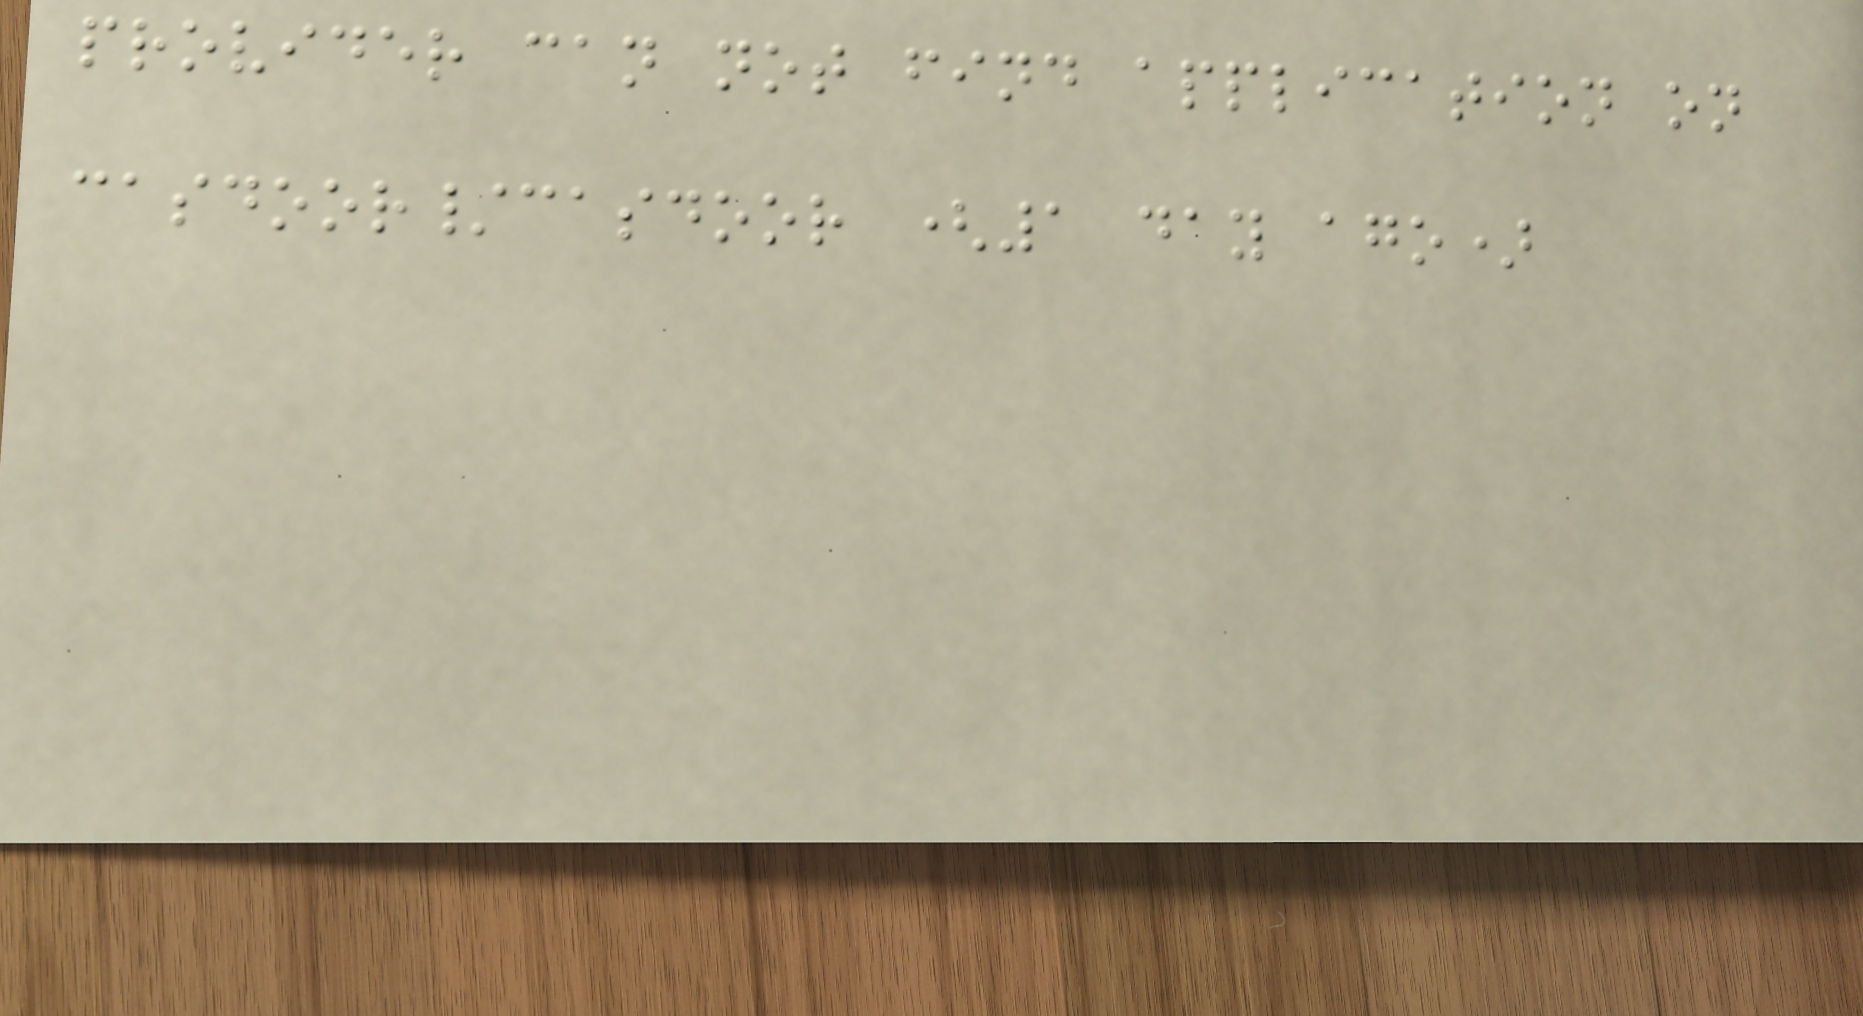provider can not find application on
casdoor/casdoor (1 day ago)
